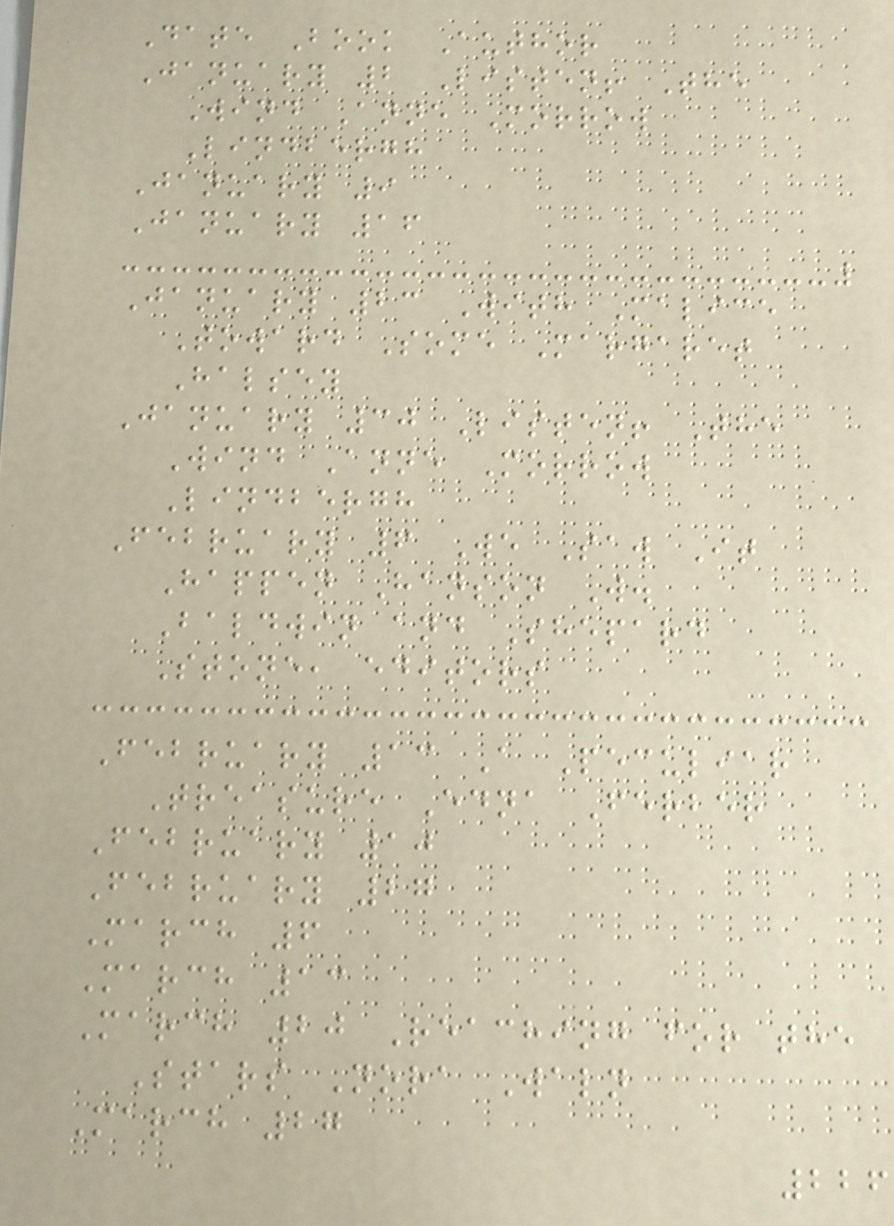Date Book Author
January 2 Listen! The
Wind Anne Morrow
Lindbergh
January 9
January 16
January 23 With Malice
Toward Some Margaret
Halsey
January 30 Listen! The
Wind Anne Morrow
Lindbergh
February 6 We Saw It
Happen Hanson W.
Baldwin and Shepard
Stone, editors
February 13 A Peculiar
Treasure Edna Ferber
February 10
February 27
March 6
March 13
March 20 Reaching for the
Stars Nora Waln
March 27
226
